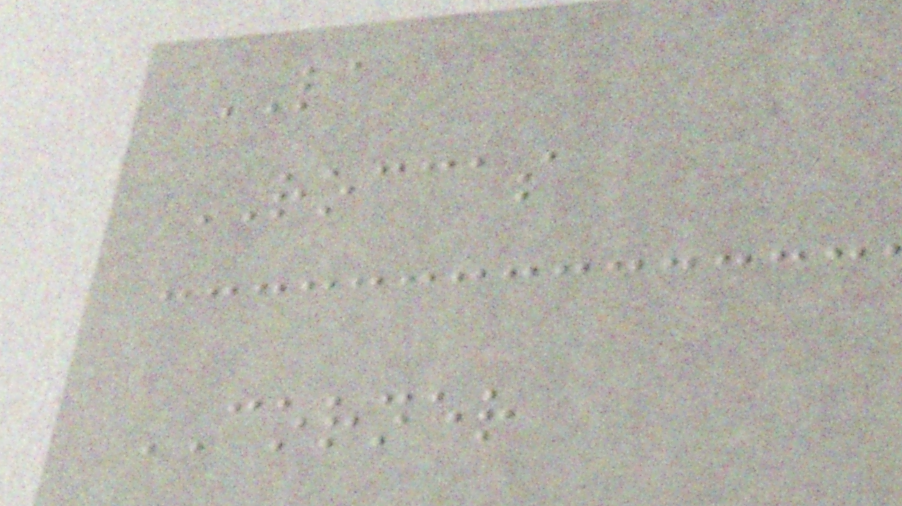LA
ROCCAS
CORNER
